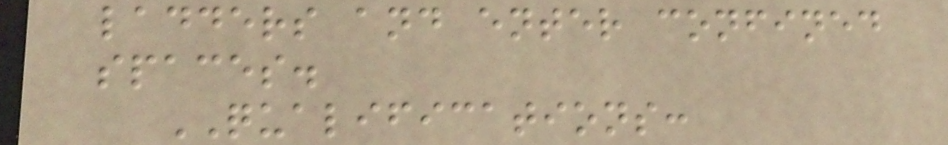ladders and enter confined
spaces.
QUALIFICATIONS:
